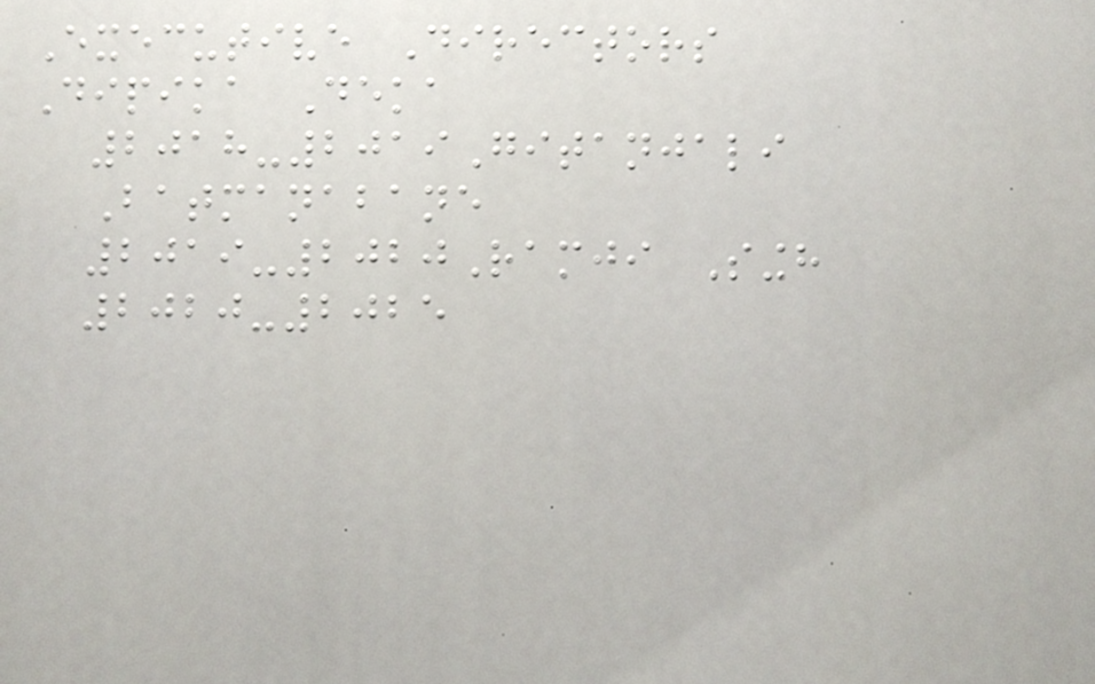Executive Directors
Dipika Deka
2018-2019Gitanjali
Batmanabane
2019-2020Ramji Singh
2020-2025
